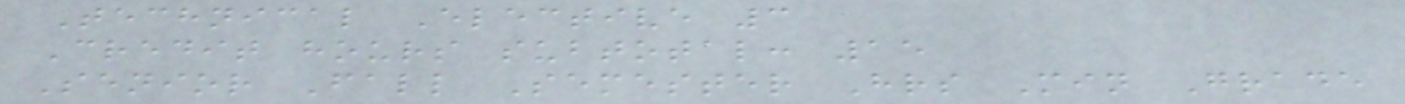Technical Elective 3
Credit hours subtotal: 15
Senior Fall Semester Hrs Min Grade
